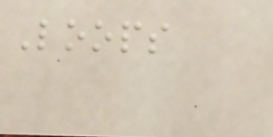Loops
